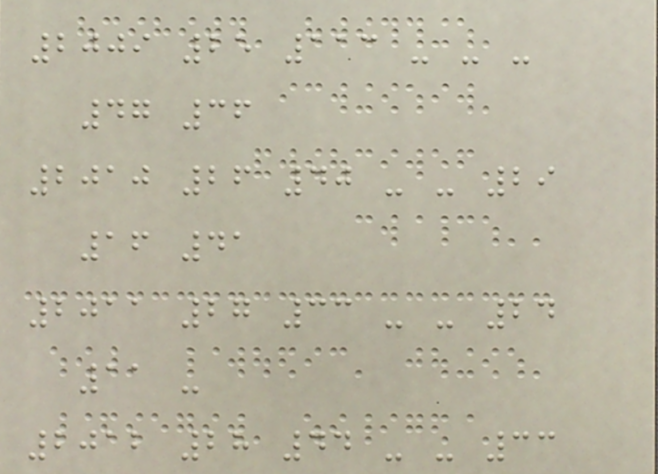2009 25 113 - - -
47 36
2010 26 40 - - 29
16 41
2011 27 33 - - 24
11 -
2012 28 44 - - 33
